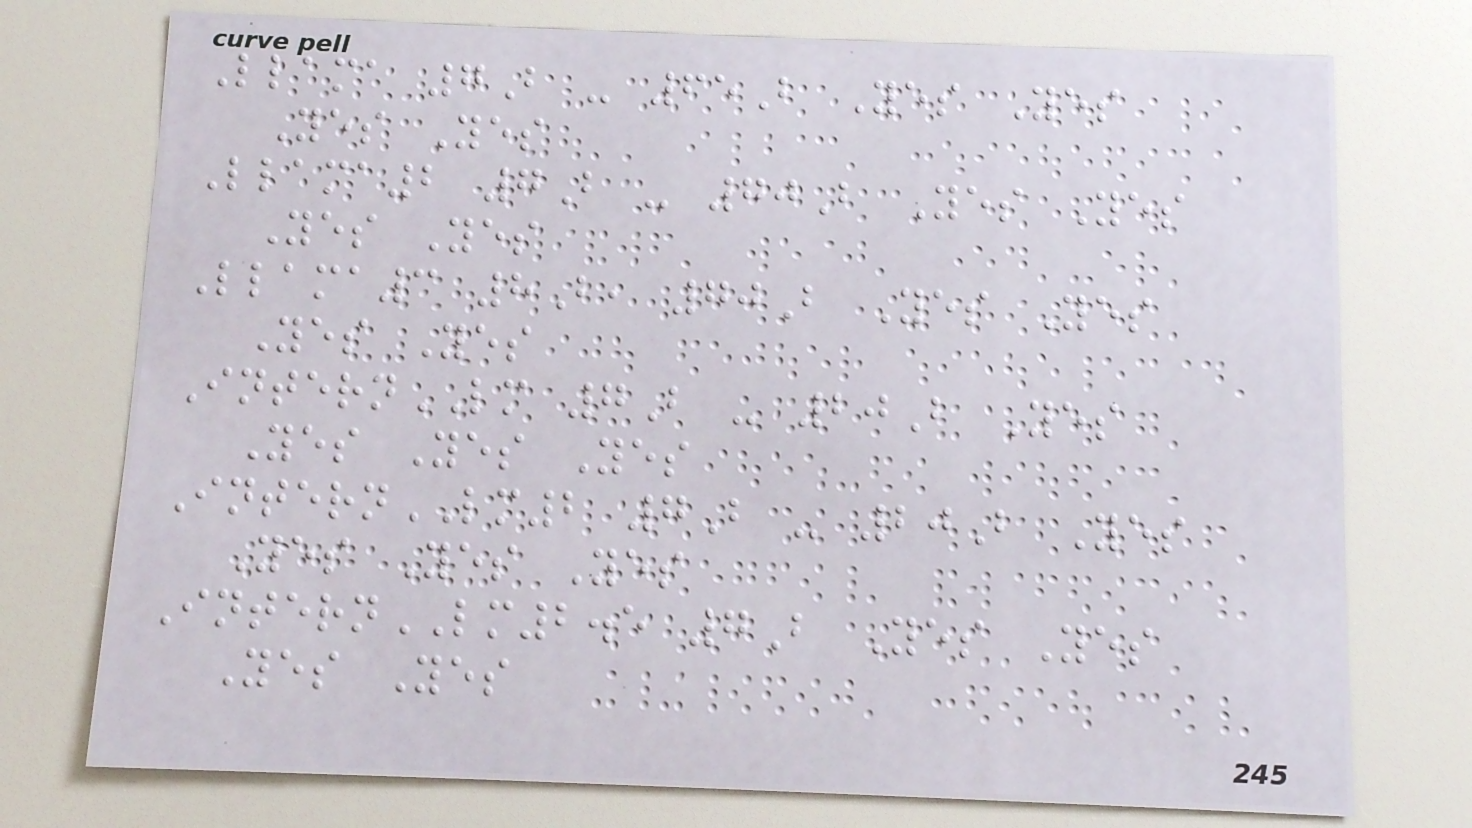Llama 7B - 65B Yes Yes
Yes Yes
Llama2 7B - 70B Yes Yes
Yes Yes
Llama3 8B, 70B Yes Yes
Yes Yes
InternLM 7B - 20B Yes
Yes Yes Yes
InternLM2 7B - 20B Yes
Yes Yes Yes
InternLM2.5 7B Yes Yes
Yes Yes
